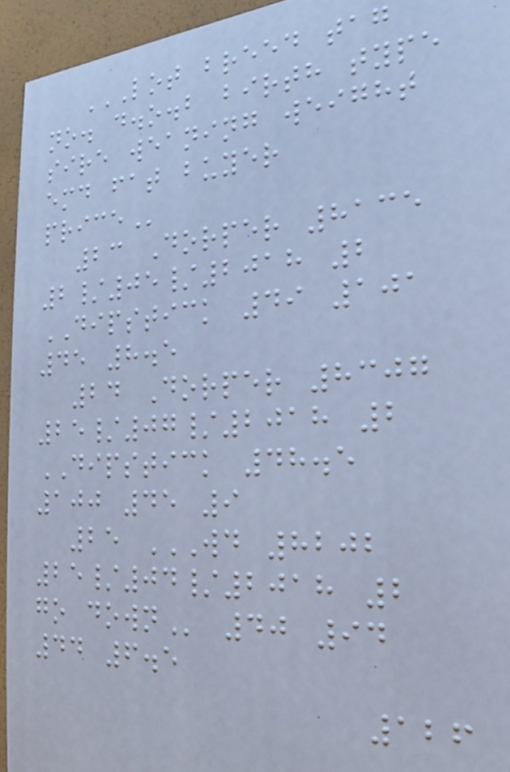LOT BREED TAG
NO. D.O.B BIRTH TYPE
SIRE WEANING WEIGHT
EMD FAT BUYER
PRICE
23 Dorper 8135
2/05/2018 2
DIPSTICK 49 101
45 8.5
24 Dorper 8307
25/07/2018 2
DIPSTICK 48.5
100 45 9
25 WD 8202
25/04/2018 2
GO DOWN 40 94
44 6.5
126
